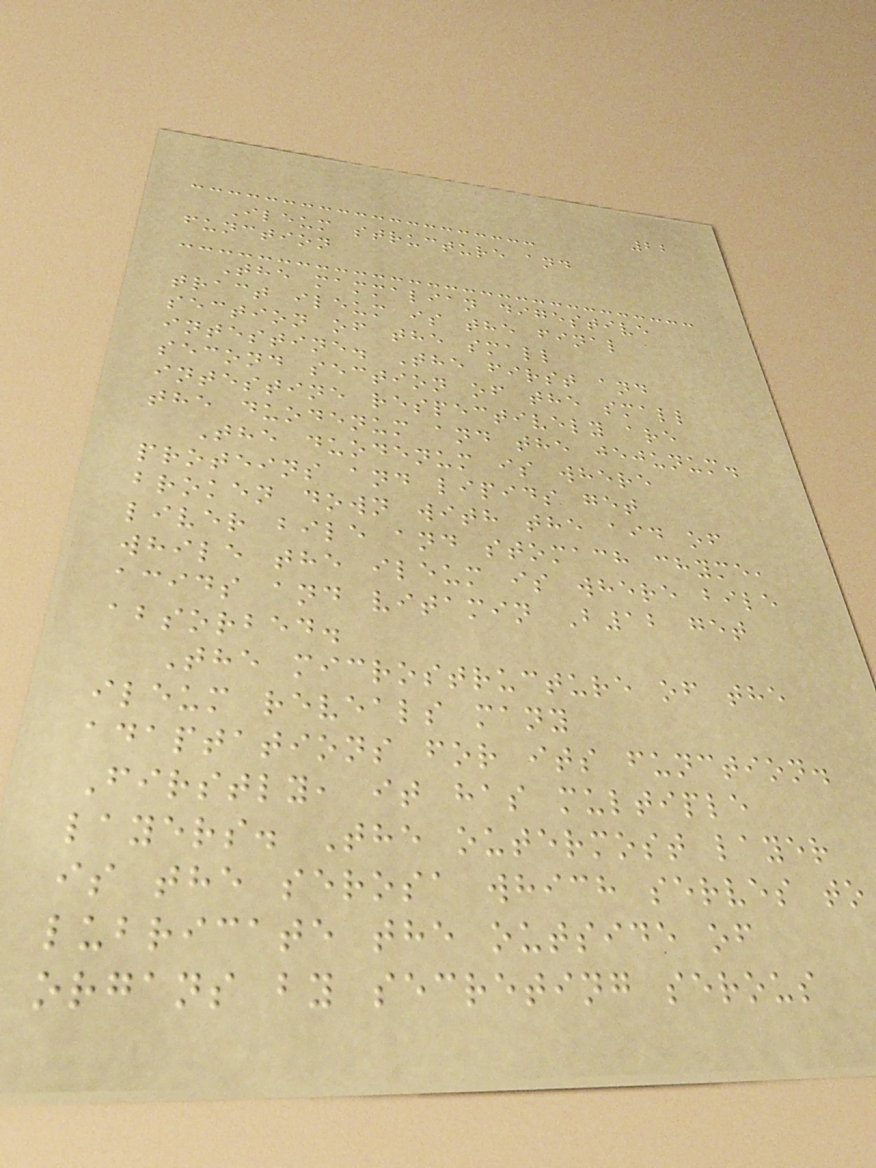22
Ileum structure and
function
The mammalian digestive
tract ileum is the final
section of the small
intestine. The first and
second section of the small
intestine respectively are
the duodenum and the jejunum.
The duodenum is where
proteins and lipids get
broken down with the aid of
liver bile and stomach chyme,
while the ileum is where bile
acids and vitamin B12 get
absorbed.
The microstructure of the
ileum reveals many
adaptations for its function.
Firstly, it has multiple
layers. The outermost layer
is the serosa which serves to
lubricate the outside of
organs by secreting serous
